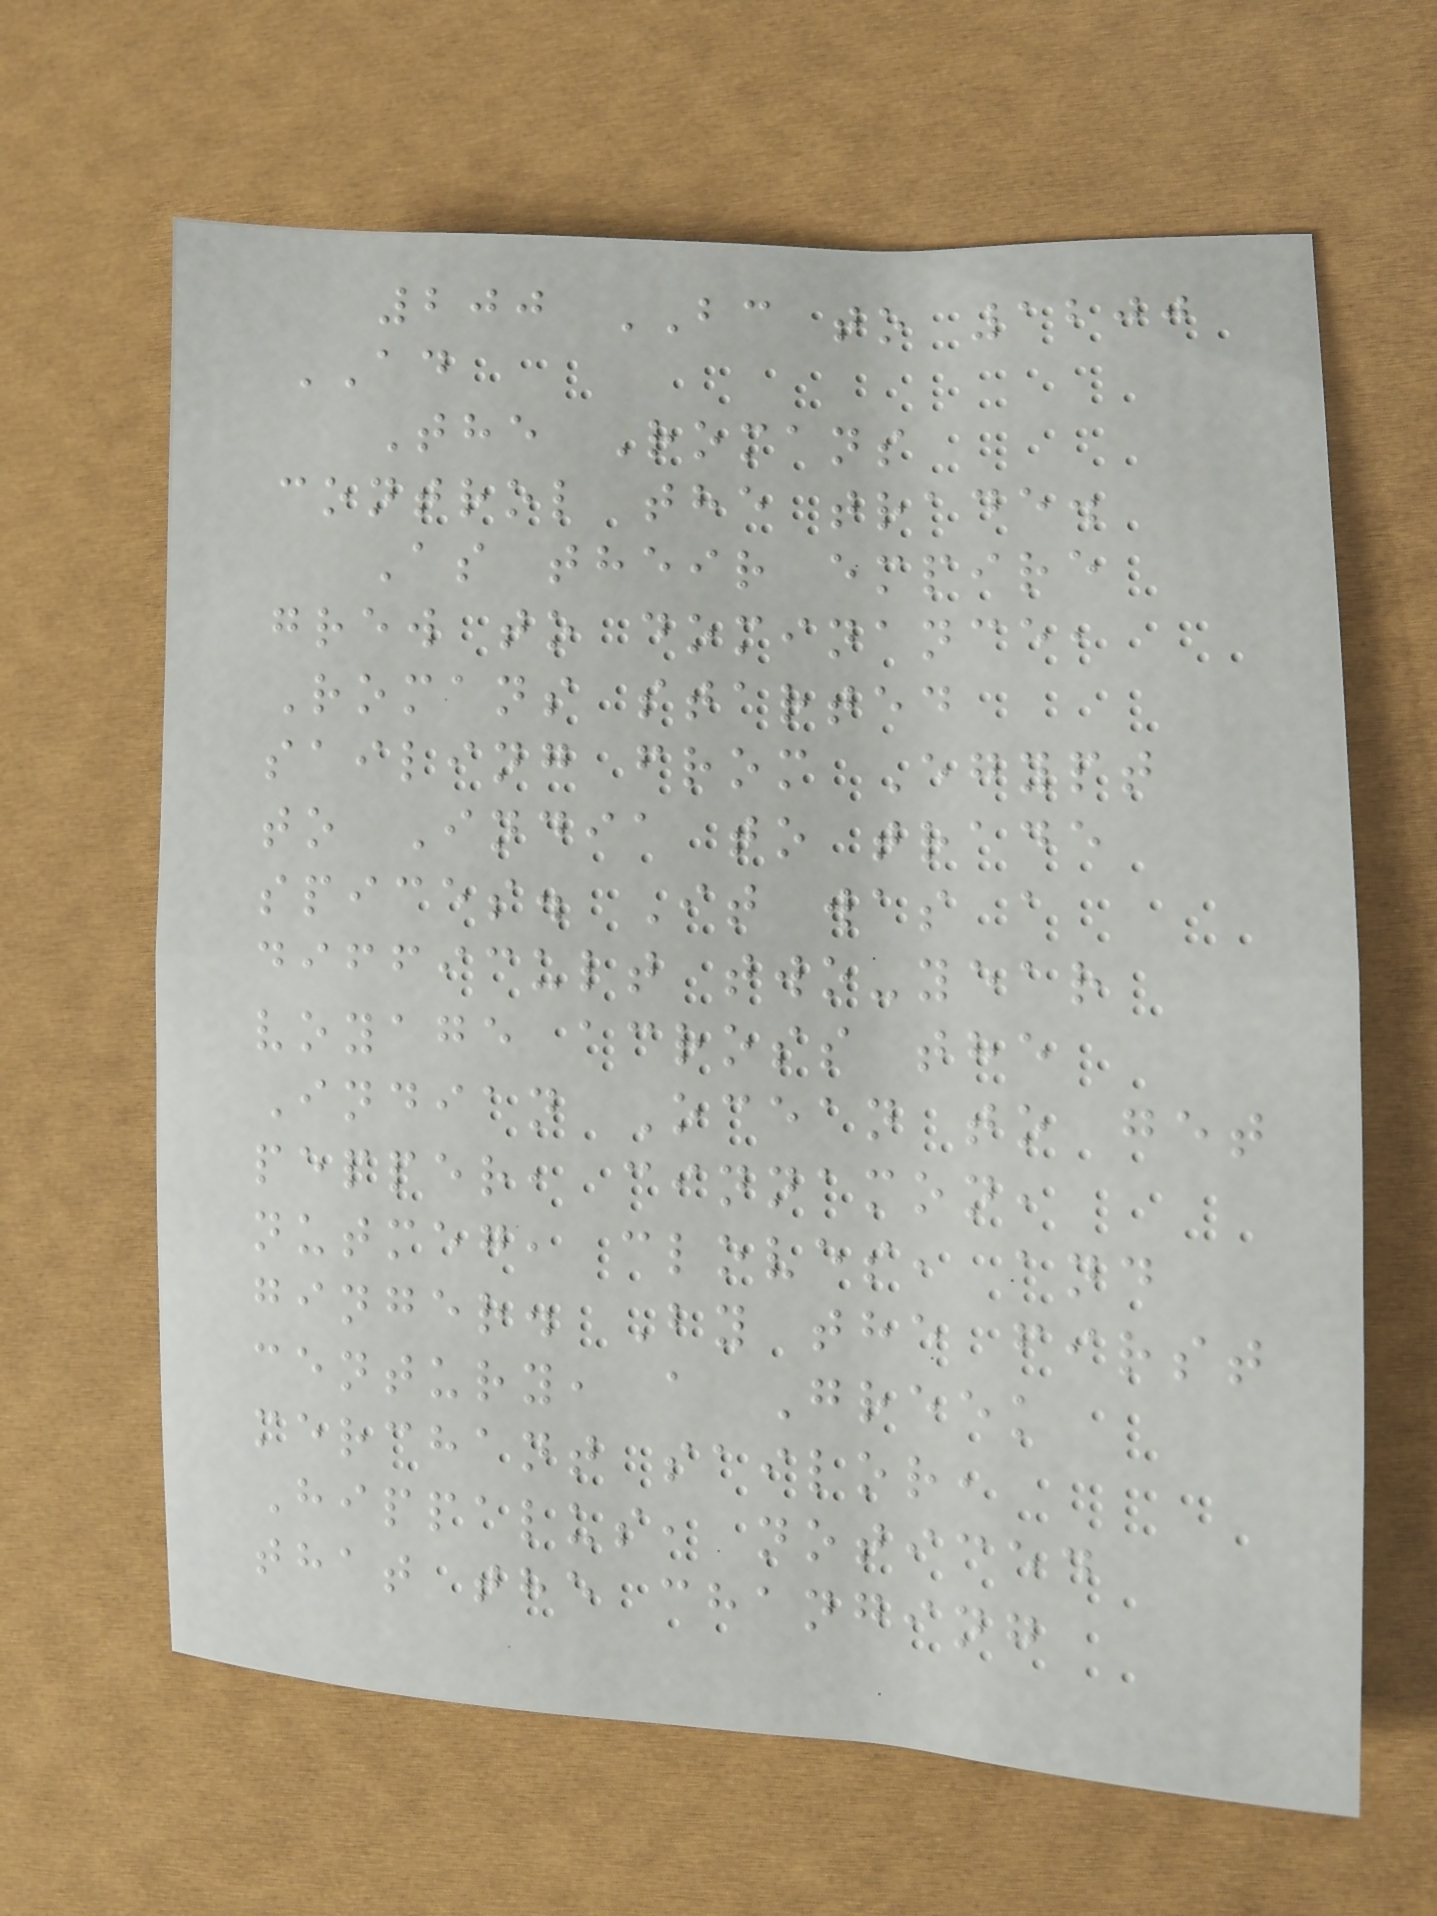200 BC to 1200
AD
The Romans
control the trade.
As their empire
grew to dominance,
Romans started
sailing from Egypt
to India to trade
spices. It was a
difficult two-year
voyage across the
Indian Ocean to get
pepper, cinnamon,
nutmeg, cloves, and
ginger. By the first
century, a Greek
merchant sailor,
Hippalus, noticed
that the changing
